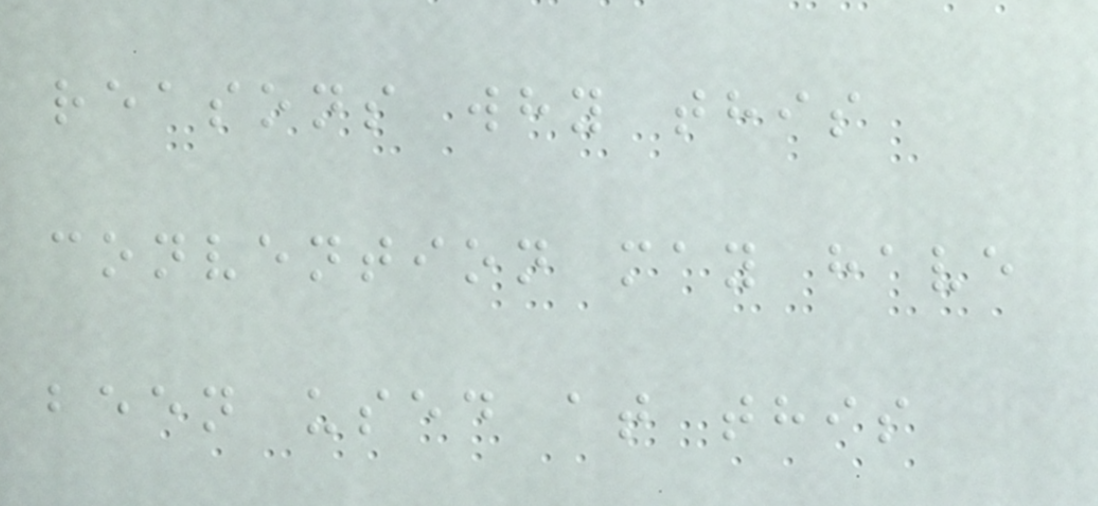reasons why this
convention may have
been used at this
